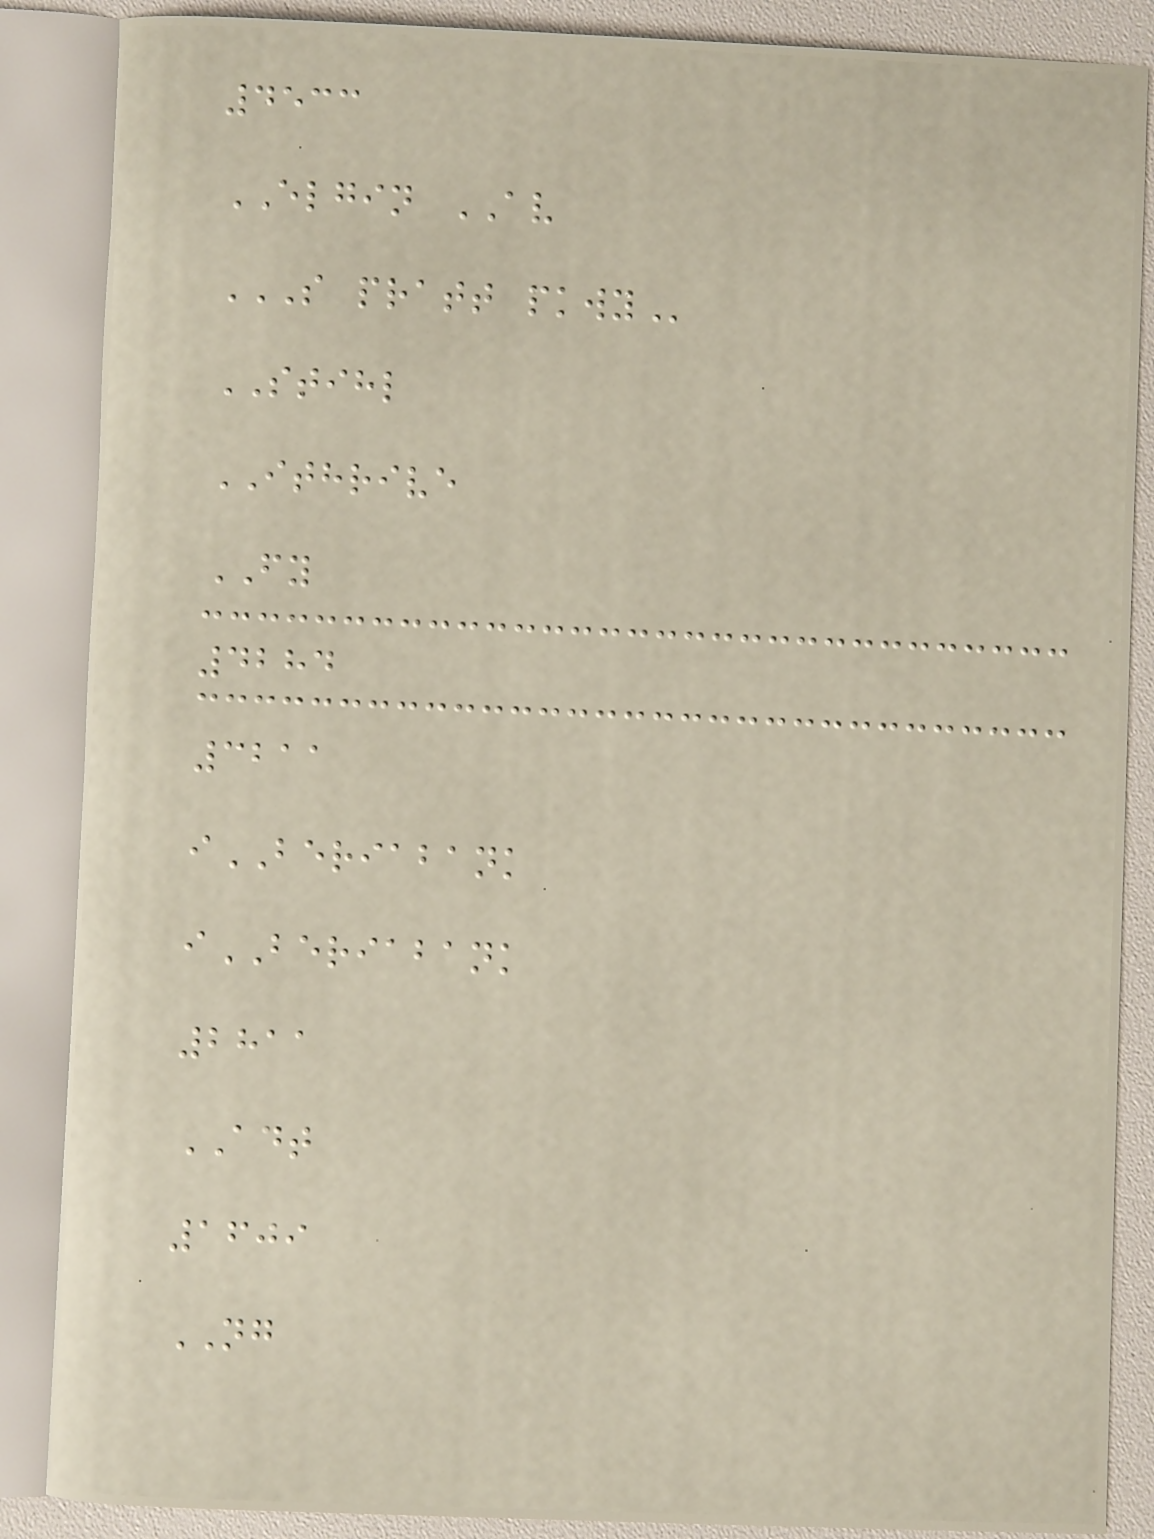4533
ELGIN AV
S PRATT PKWY
STIHL
ITHRIVE
FY
4284
3211
iBERIABANK
iBERIABANK
2811
ADT
1609
NG
